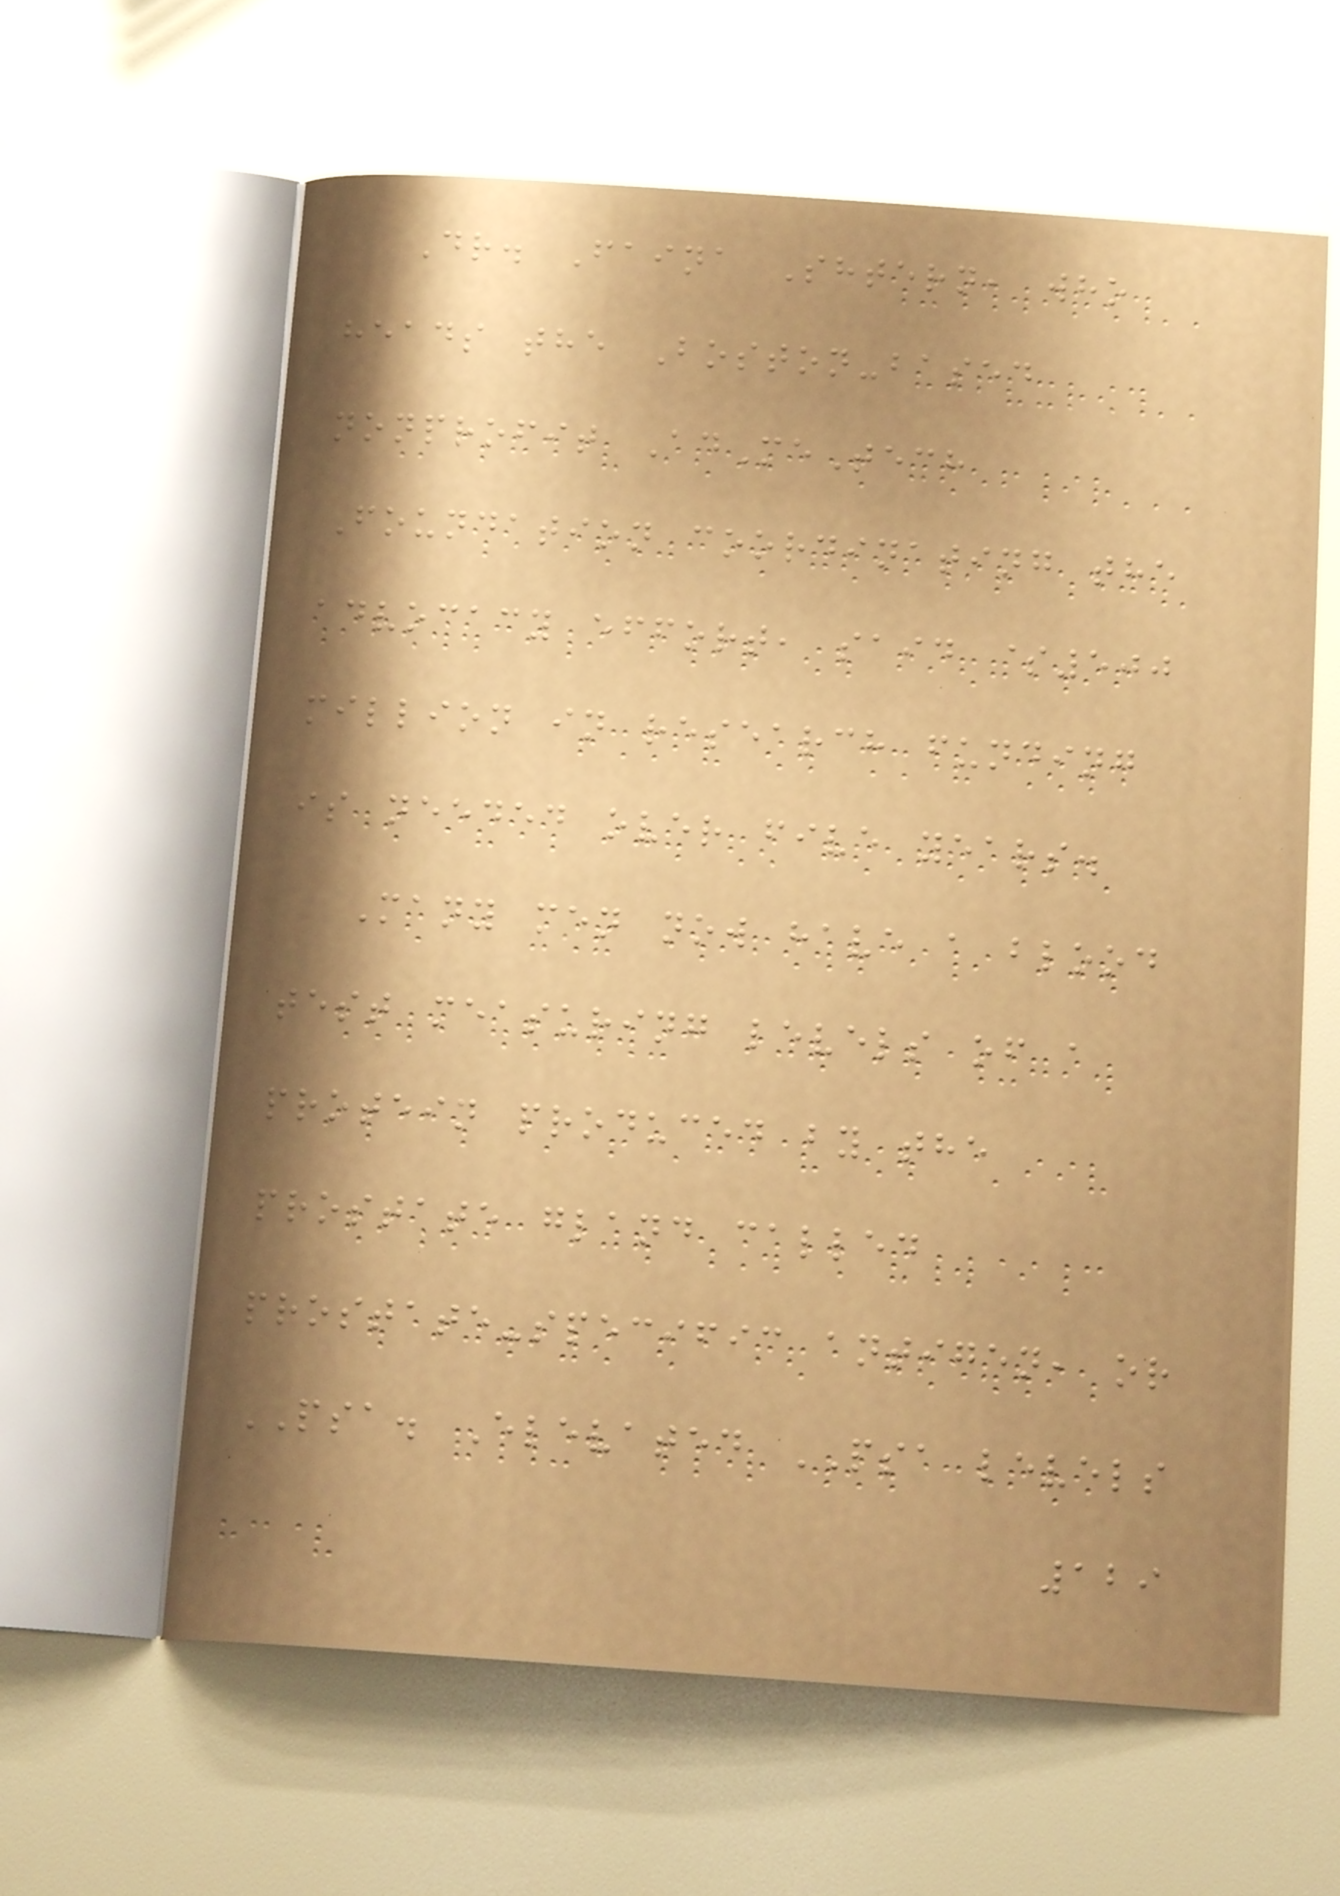Dr. Faina Shtern, who
heads the Boston-based
nonprofit AdMeTech
Foundation coordinating the
advocacy effort, said $500
million in research funding
is needed over five years.
Many men now have a blood
test measuring levels of a
protein produced by the
prostate gland called
prostate-specific antigen, or
PSA. Elevated PSA levels
129
